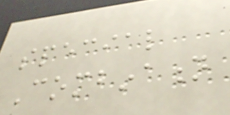special
Combination
